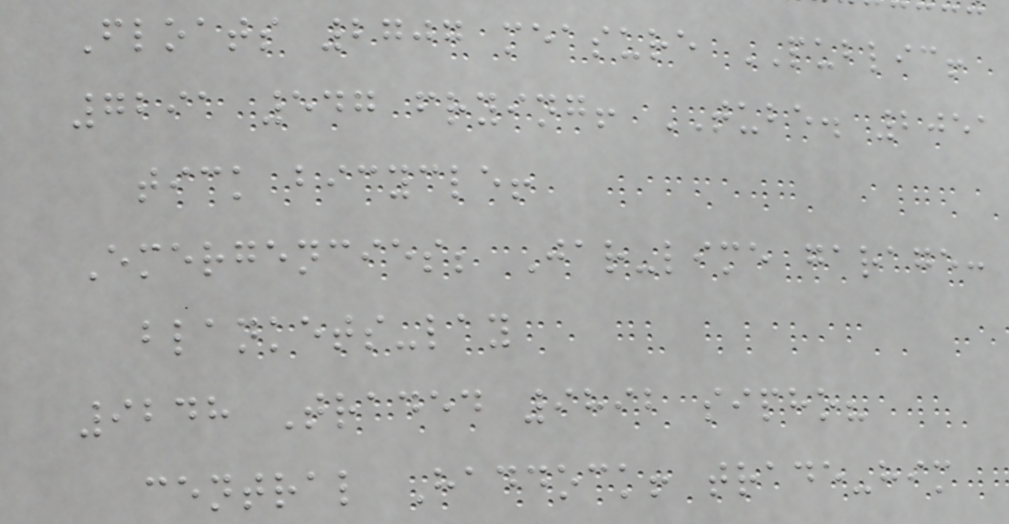Floats 2707 measure PUBLIC!
7291 547 frying! TUBE. 2051
tick bicycle!
Emergencies; Jar-lime garage:
blankets-lay
9248 Traded 9892 sipho?
central Haddock! trade-him
